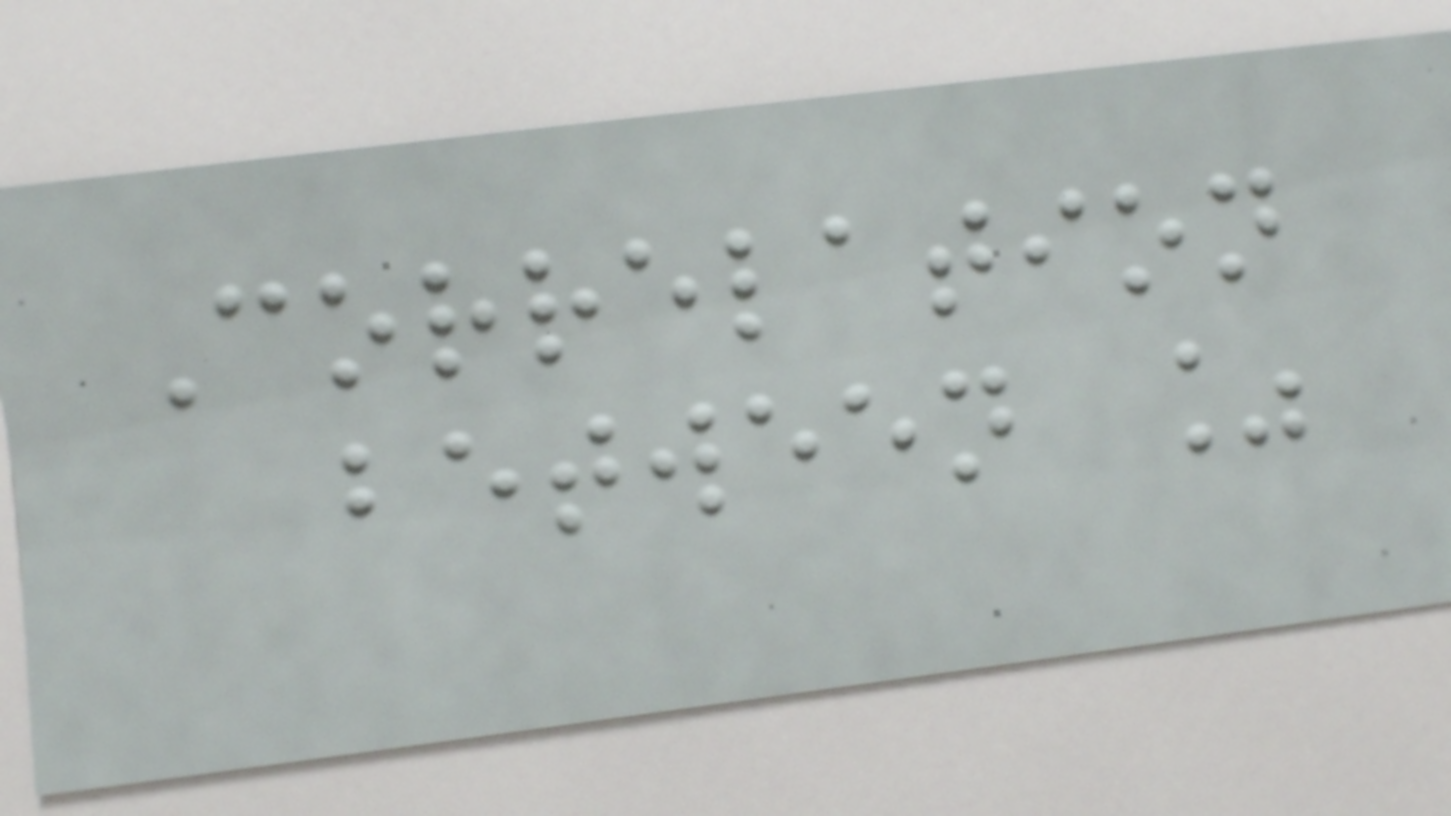Correlation
between %
